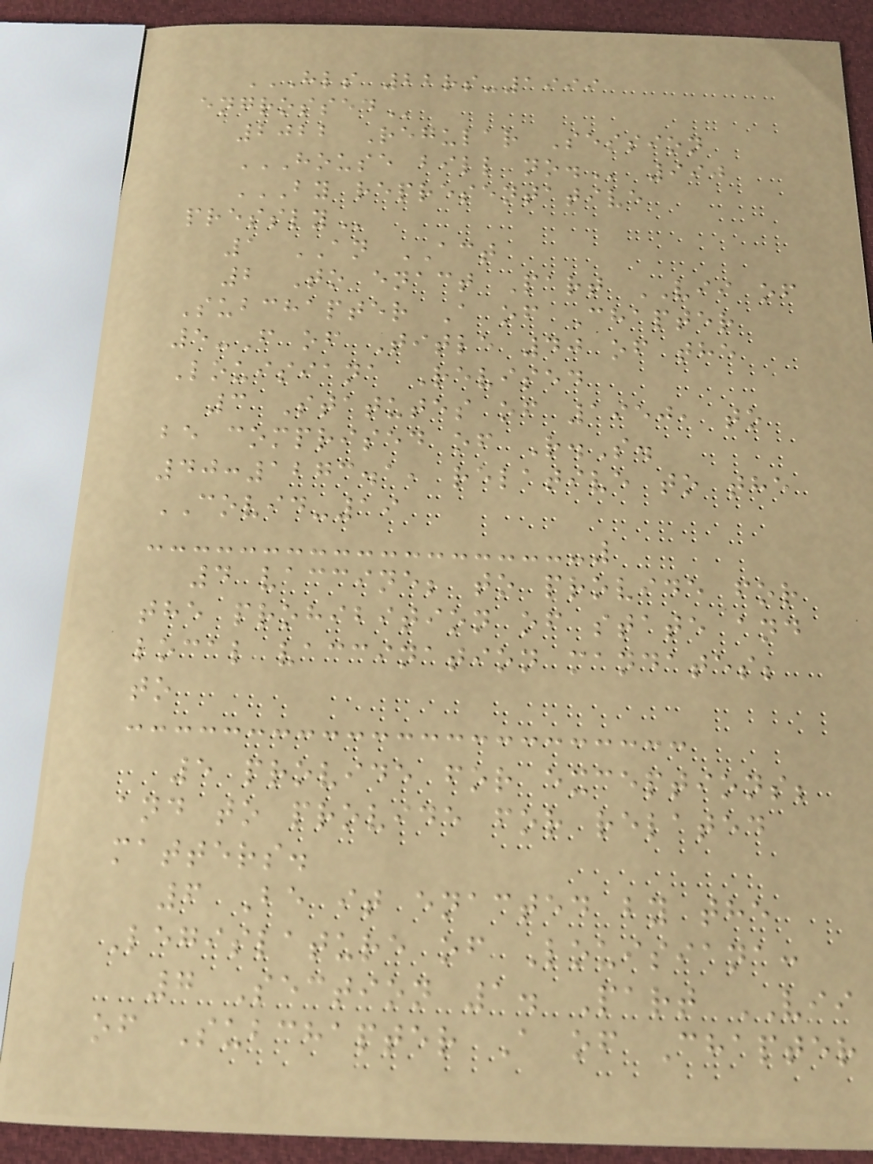HLS 22RS-1999
ENGROSSED
2022 Regular Session
HOUSE BILL NO. 990
BY REPRESENTATIVE
PRESSLY
1 AN ACT
2 To enact Part VII of
Subchapter A of Chapter
5-F of Title 40 of the
Louisiana Revised
3 Statutes of 1950, to
be comprised of R.S.
40:1273.1, relative to the
COVID-19
4 vaccine; to provide for
the prohibition of state and
local vaccination mandates;
to
5 provide for exceptions;
and to provide for related
matters.
6 Be it enacted by the
Legislature of Louisiana:
7 Section 1. Part VII
of Subchapter A of Chapter
